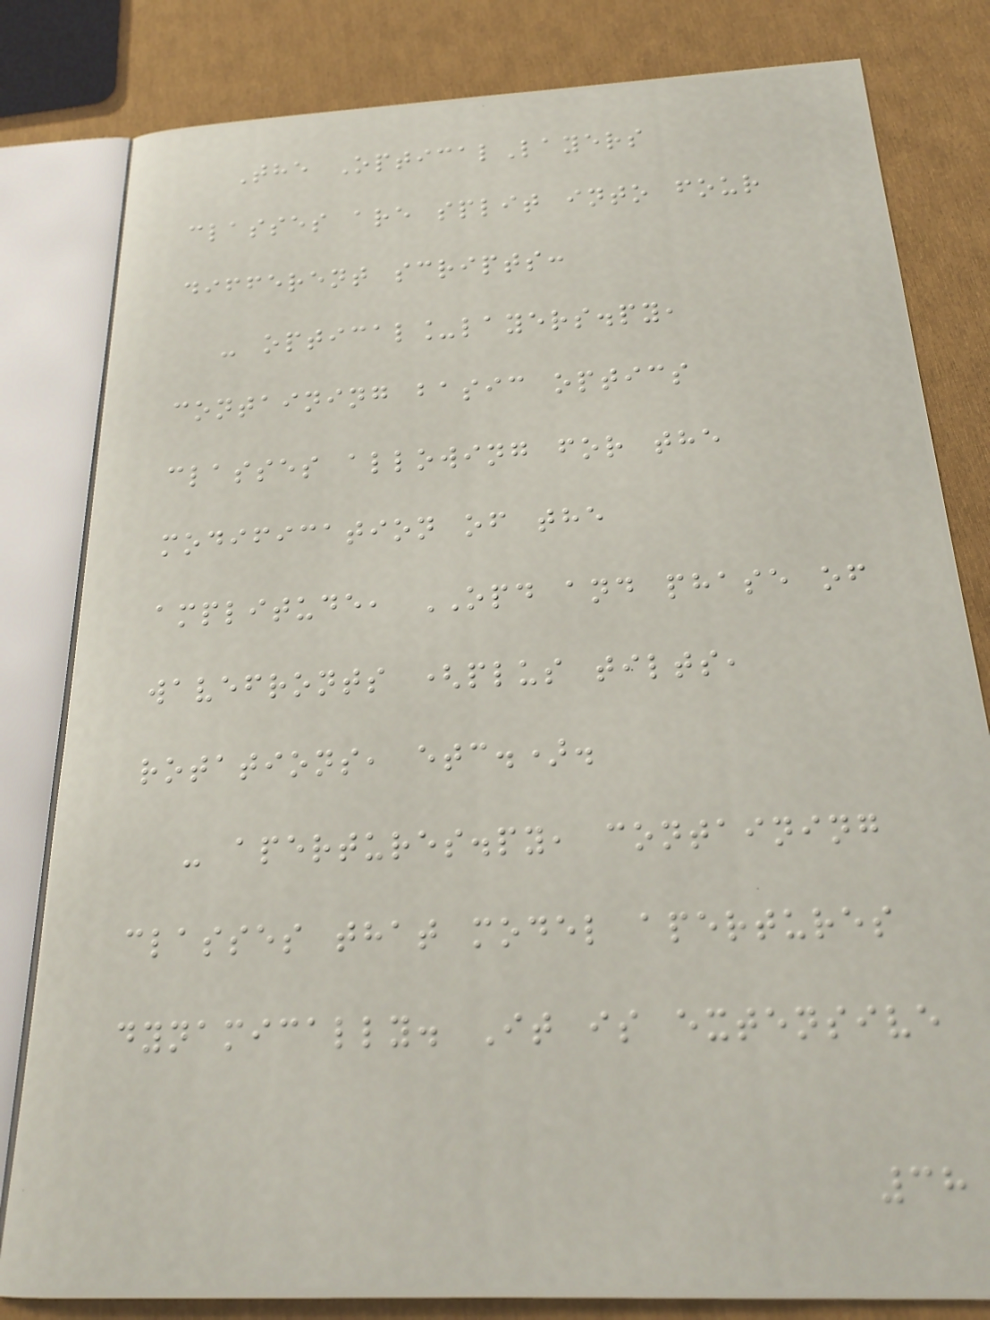The OpticalLayers
classes are split into four
different scripts:
- optical_layers.py,
containing basic optics
classes allowing for the
modification of the
amplitude, OPD and phase of
wavefronts (plus tilts,
rotations, etc.).
- apertures.py, containing
classes that model apertures
dynamically. It is extensive
38
